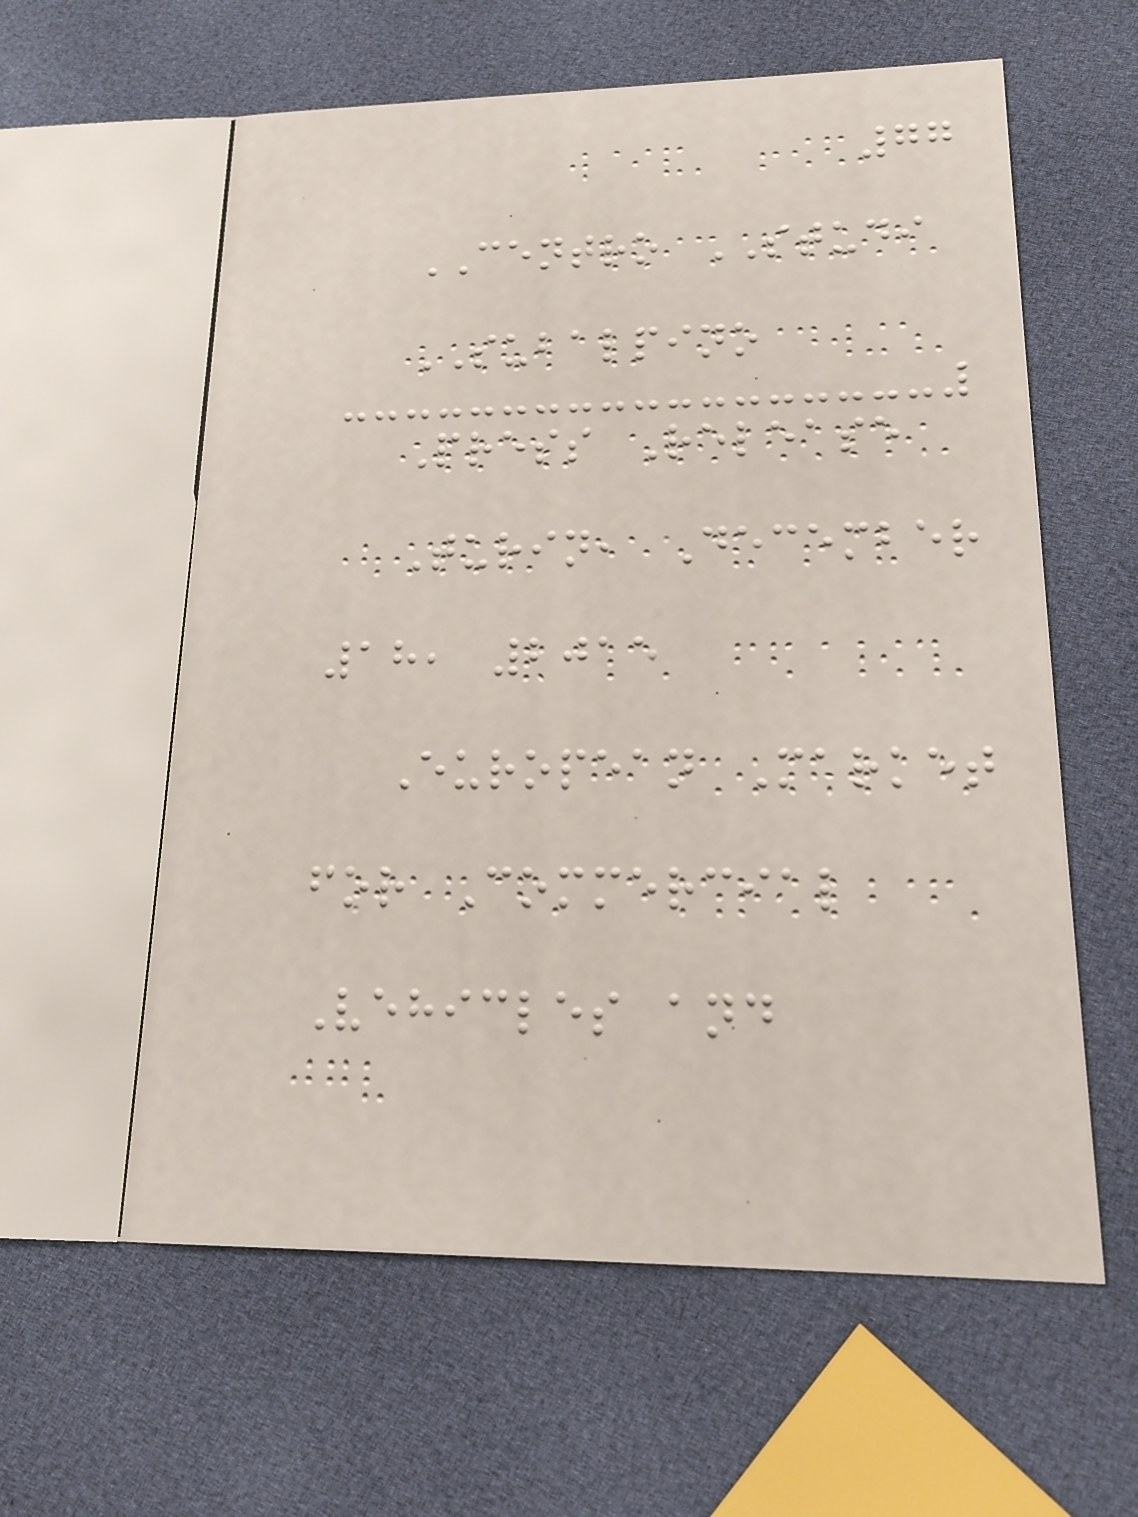77
CENTRO STUDI
SUBALPINO
Press Release
Turin, December
18, 2015
European Market
for Commercial
Vehicles and
